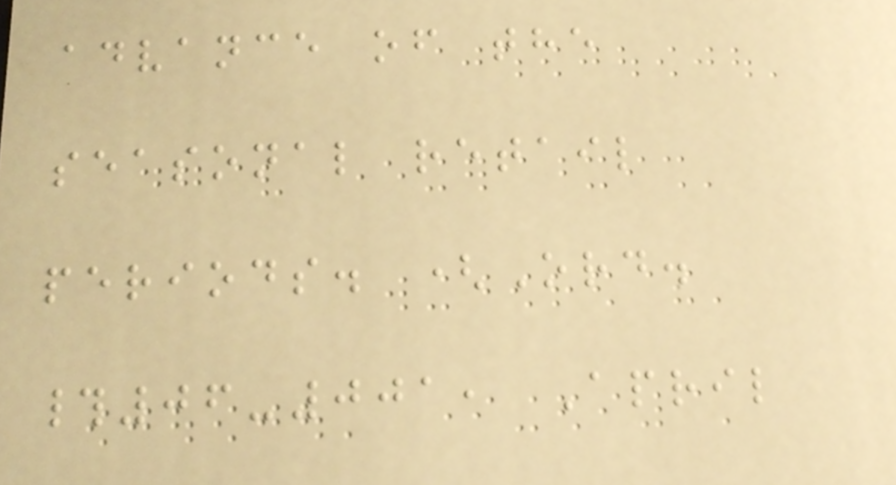advance of the
seasonal retail
periods. (Ord.
#06-001, April
